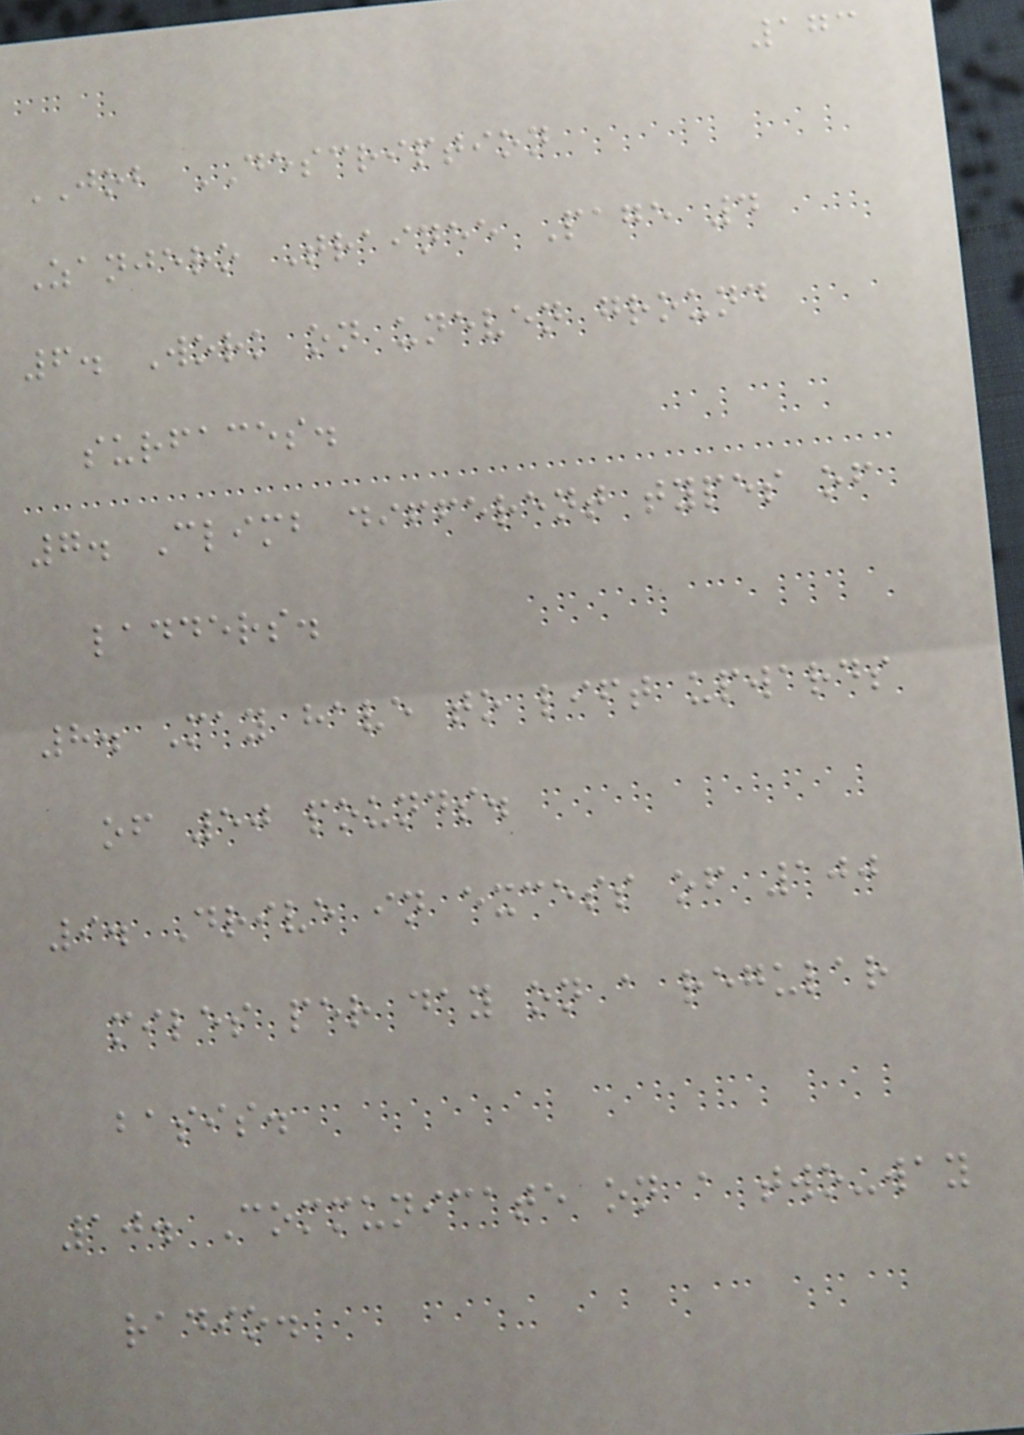173
JOB DESCRIPTION
Zanjero Trainee Page 4
6. Work on uneven ground
surfaces.
7. Climb different types of
ladders.
8. May have to lift upwards
of 50 pounds.
9. Drive in excess of 100
miles per day on a regular
basis.
10. Communicate on a two-way
radio.
